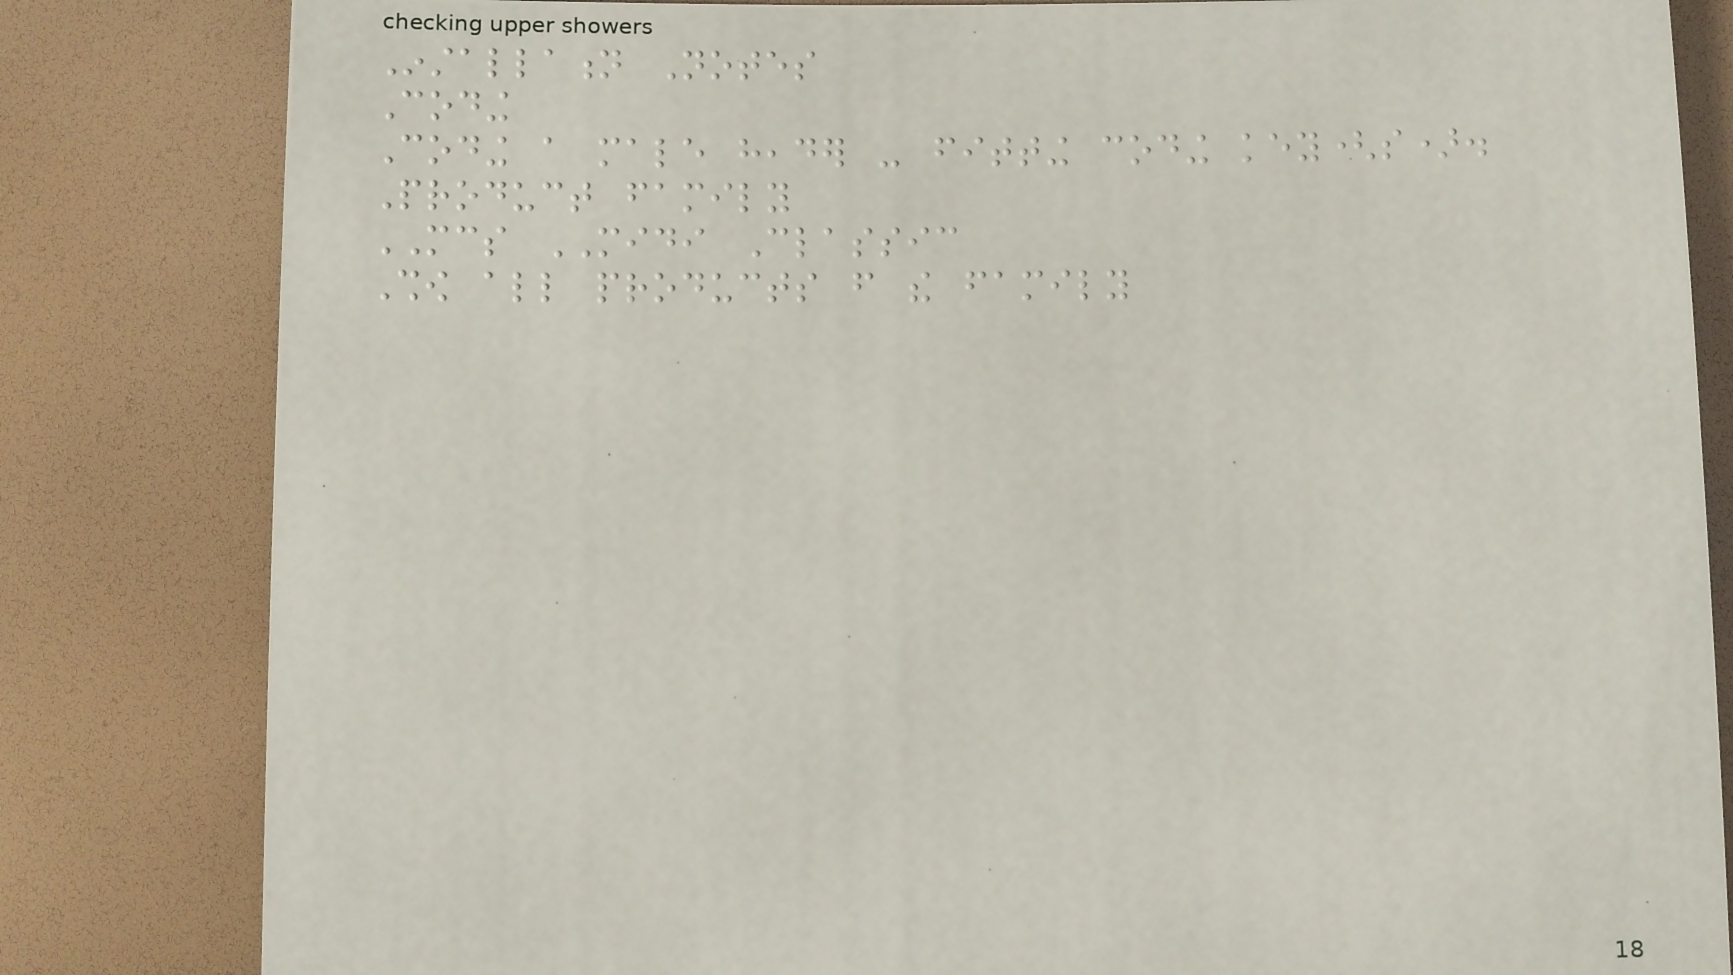Installation Notes
Coding
Coding a male header - fitting coding key(s).
Product family
MCS MIDI Classic
Show all products from the family
